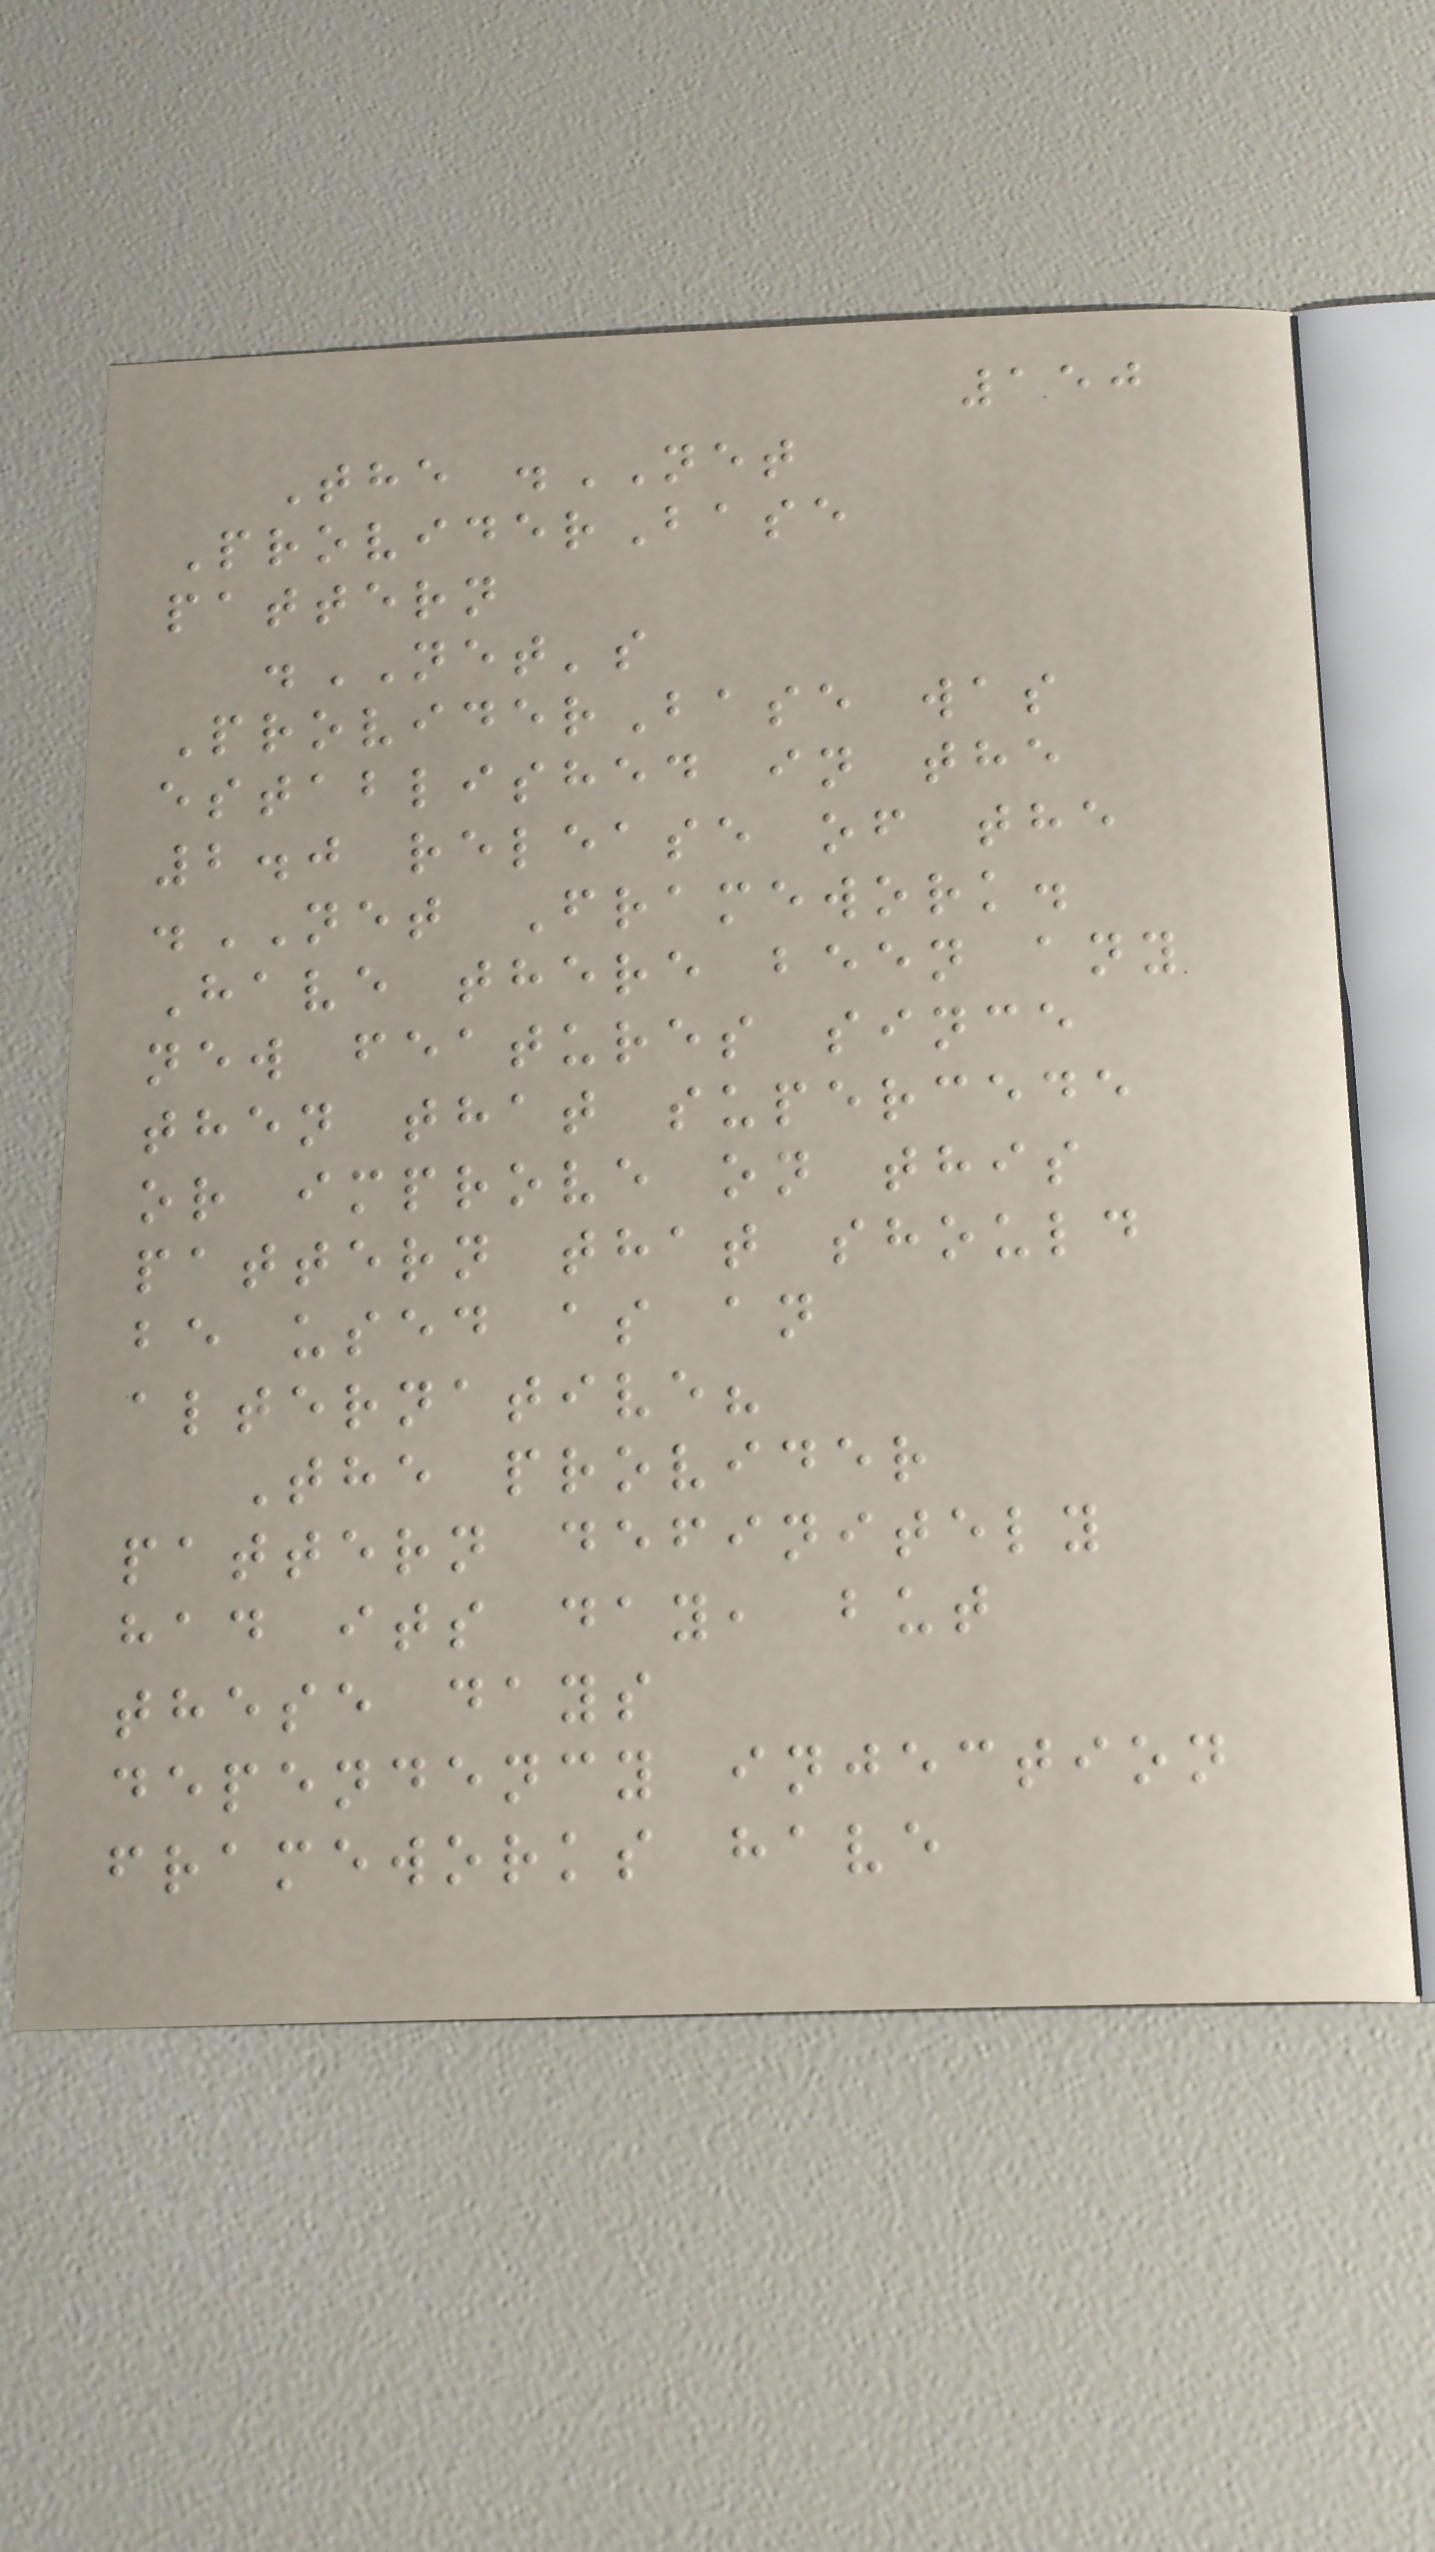150
The .NET
ProviderBase
pattern
.NET's
ProviderBase was
established in the
2.0 release of the
.NET Framework.
Have there been any
new features since
then that supercede
or improve on this
pattern that should
be used as an
alternative?
The provider
pattern definitely
had its day, but
these days
dependency injection
frameworks have
